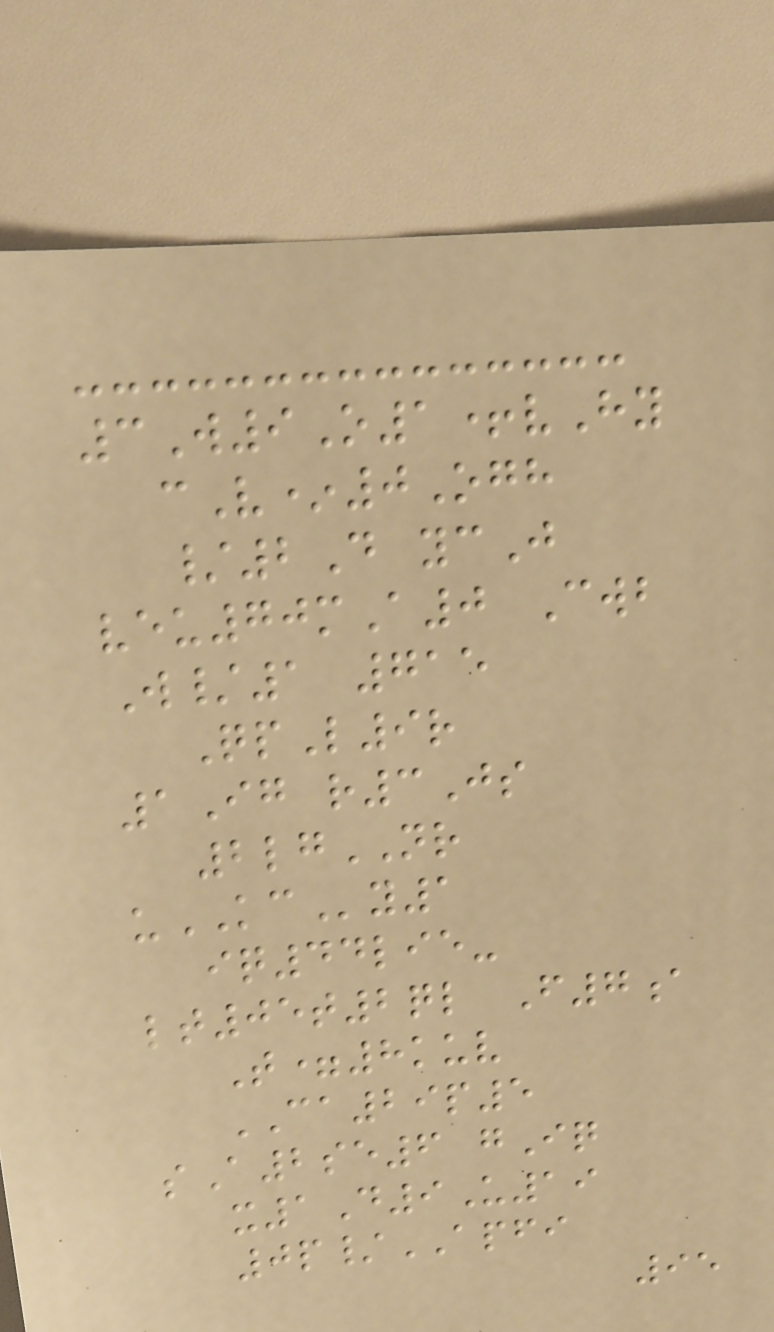3W9O1+vHy
cV*0Ogh
/2D ycJ
veu70mA0 Cwb
W/1 715
QpL9r
1Ig r3Js
2lgNR
uKCy1
iq44lie-
lt05t2ql F7a
T=8kuv
CA29p5
sA2se6 gIq
x1D9U19
0p/APFI
95
